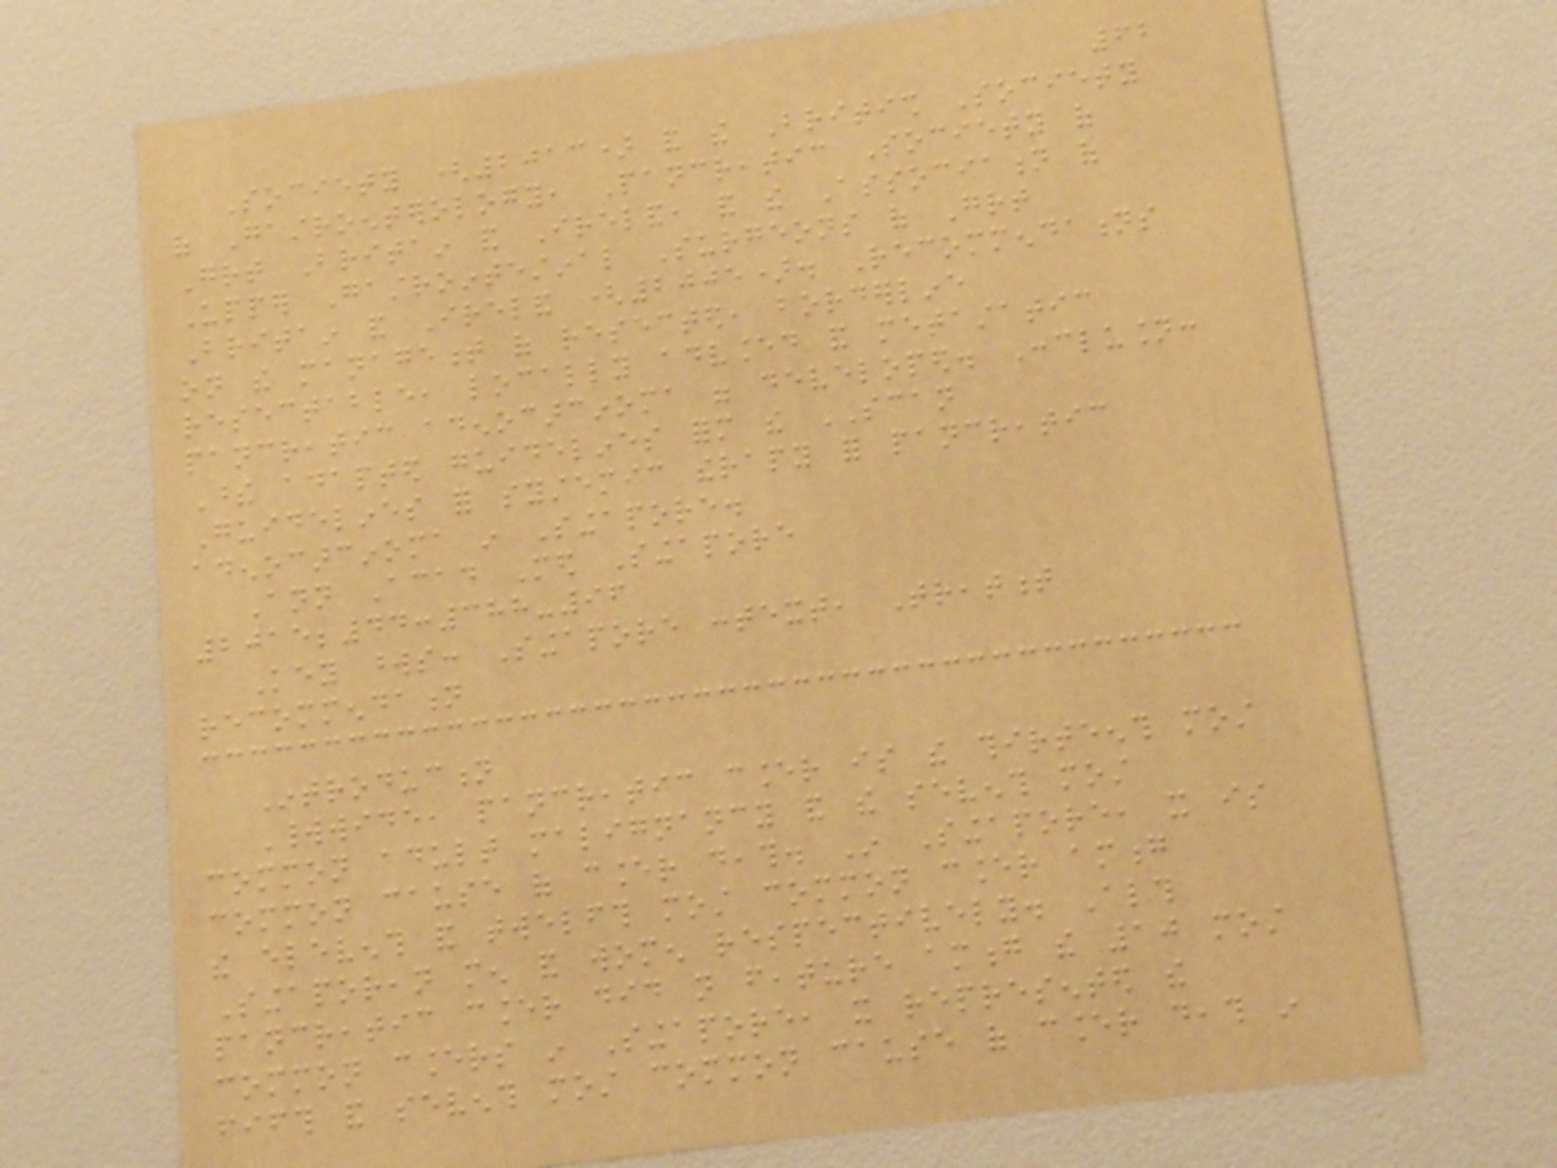62
Society (2013) and the British Society
of Gastroenterology, Pancreatic Society of
Great Britain and Ireland, and the Association of
Upper Gastrointestinal Surgeons of Great
Britain and Ireland (2005). Recommendations
on the management of resected, borderline
resectable, locally advanced and metastatic
pancreatic adenocarcinoma were developed. Conclusion:
These adapted guidelines form the SCAN
Guidelines for systemic therapy for pancreatic
adenocarcinoma in Singapore.
Ann Acad Med Singapore
2015;44:388-96
Key words: Singapore context, Treatment
recommendation
Introduction
Worldwide, pancreatic cancer is the thirteenth most
common adult malignancy and the seventh most
common cause of cancer death. In Singapore, it is
the eleventh and twelfth most common cancer among
Singaporean men and women respectively. Although
pancreatic cancer did not feature among the 10 most
common cancers in Singapore, it represented the
fifth and seventh most common cause of cancer death in
